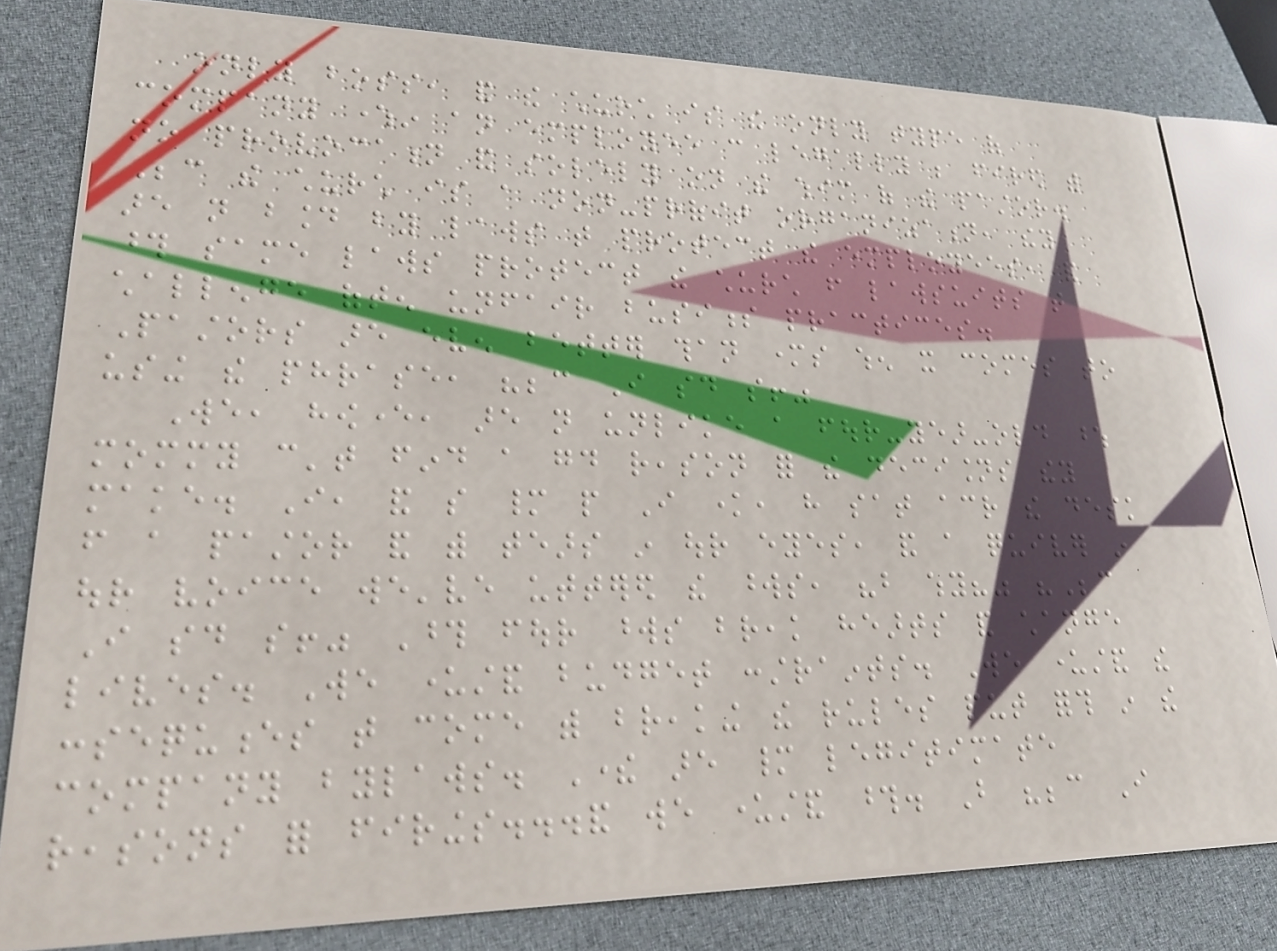only boss, and the church is the only type of
company wherein an employee can legally be fired with
no provocation and solely on the whim of the pastor.
Because the church is a non-profit organization, they
are not bound by laws that protect the employees, and
those same laws protect the church from lawsuits that
challenge often unfair business practices.
Pastors are even better than mothers when it comes to
using the phrase, "because I said so!"
We, however, are not unlike a four-year-old whose
mommy can't find a good reason for the decisions they
make. I, and so many people I know, have sat across the desk
from a pastor and with tears in our eyes, and a quiver in
our voice we've uttered the words, "but why?" "Because
I said so!" Those four words break hearts and change
lives. We understand budget constraints. We understand the
consequences that come with breaking the rules put forth in the
company bylaws. There are many legitimate
reasons for firings...and we understand those. But "because I
